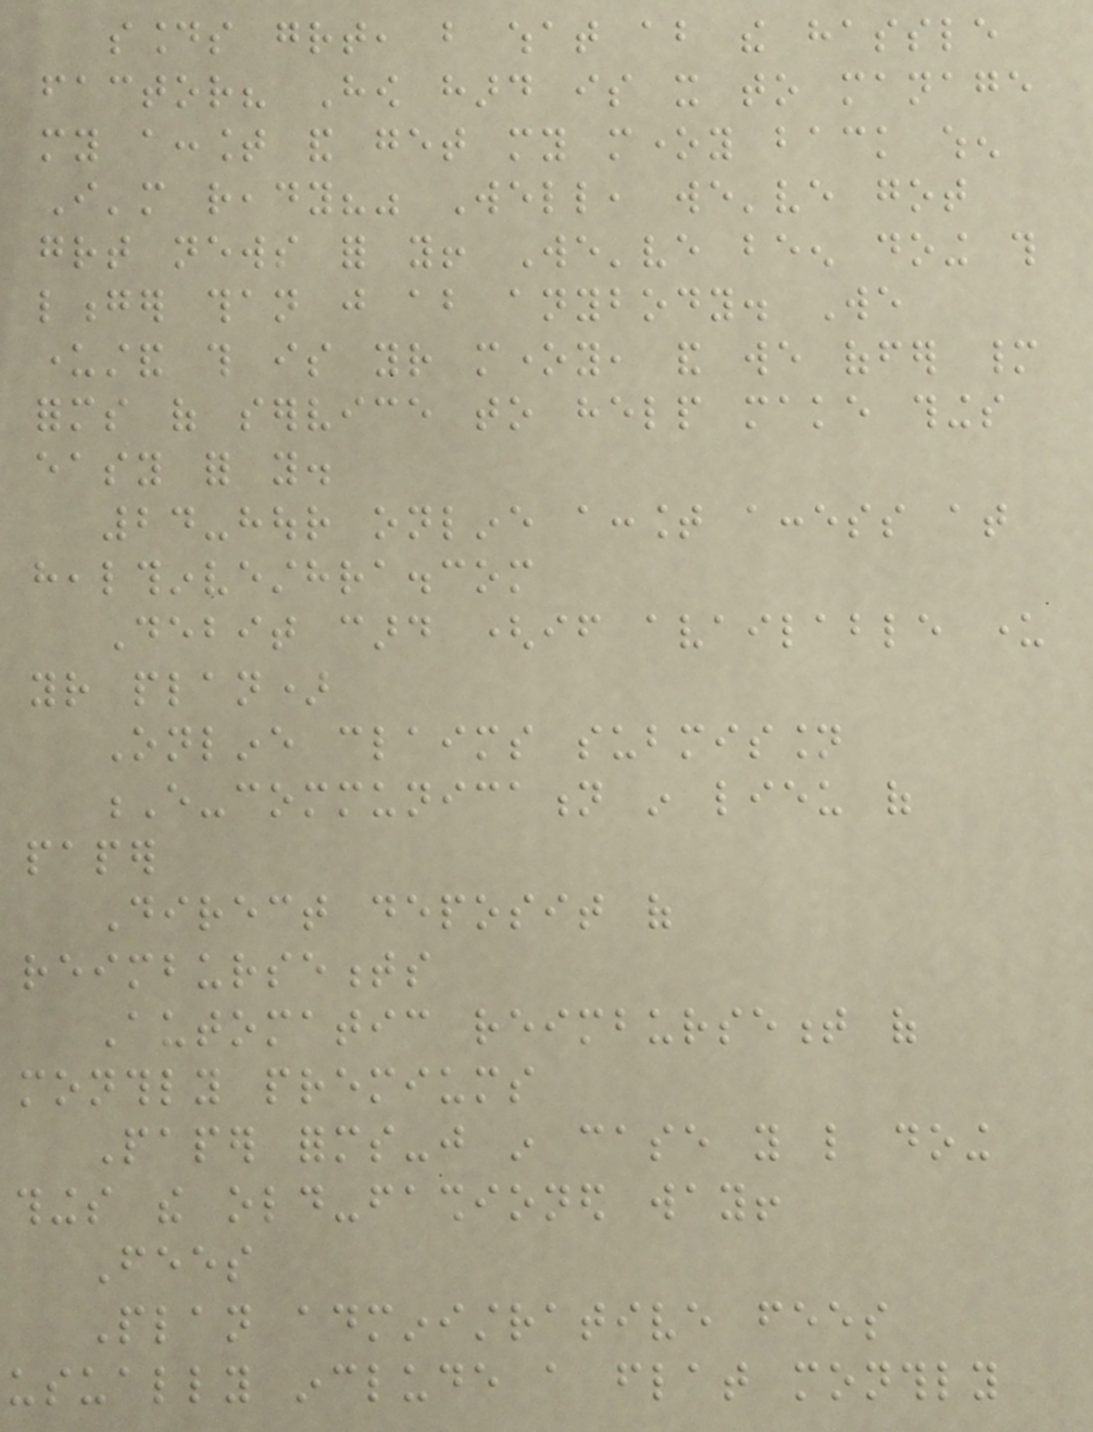sounds great, but what about the hassle
factor? How hard is it to manage
my account and get my money back when
I'm ready?" Well, we've got
great news for you! We've been doing this
longer than just about anybody. We
understand this is your money, and we offer many
forms of service to help make things
easy for you.
24-hour online account access at
healthinvesthra.com
Debit card (if available under
your plan)
Online claims submission
E-communication in lieu of
paper
Direct deposit of
reimbursements
Automatic reimbursement of
monthly premiums
Paper forms-just in case you like doing
things the old-fashioned way!
Fees
Plan administrative fees
usually include a flat monthly
